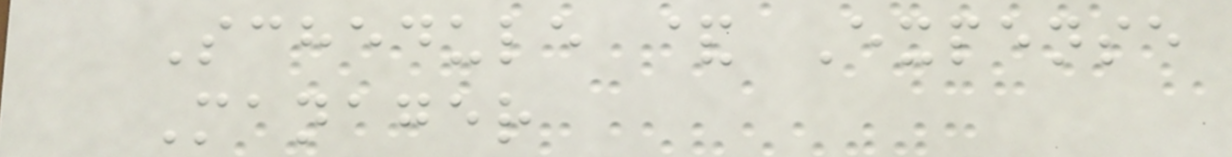Schedule & Expense
Manager
